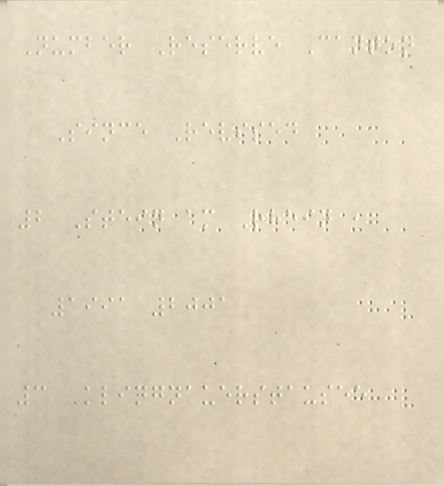Number Reserve Canton
Since Revised
2 Stein am Rhein ,
1991 2001
3 Klingnauerstausee
